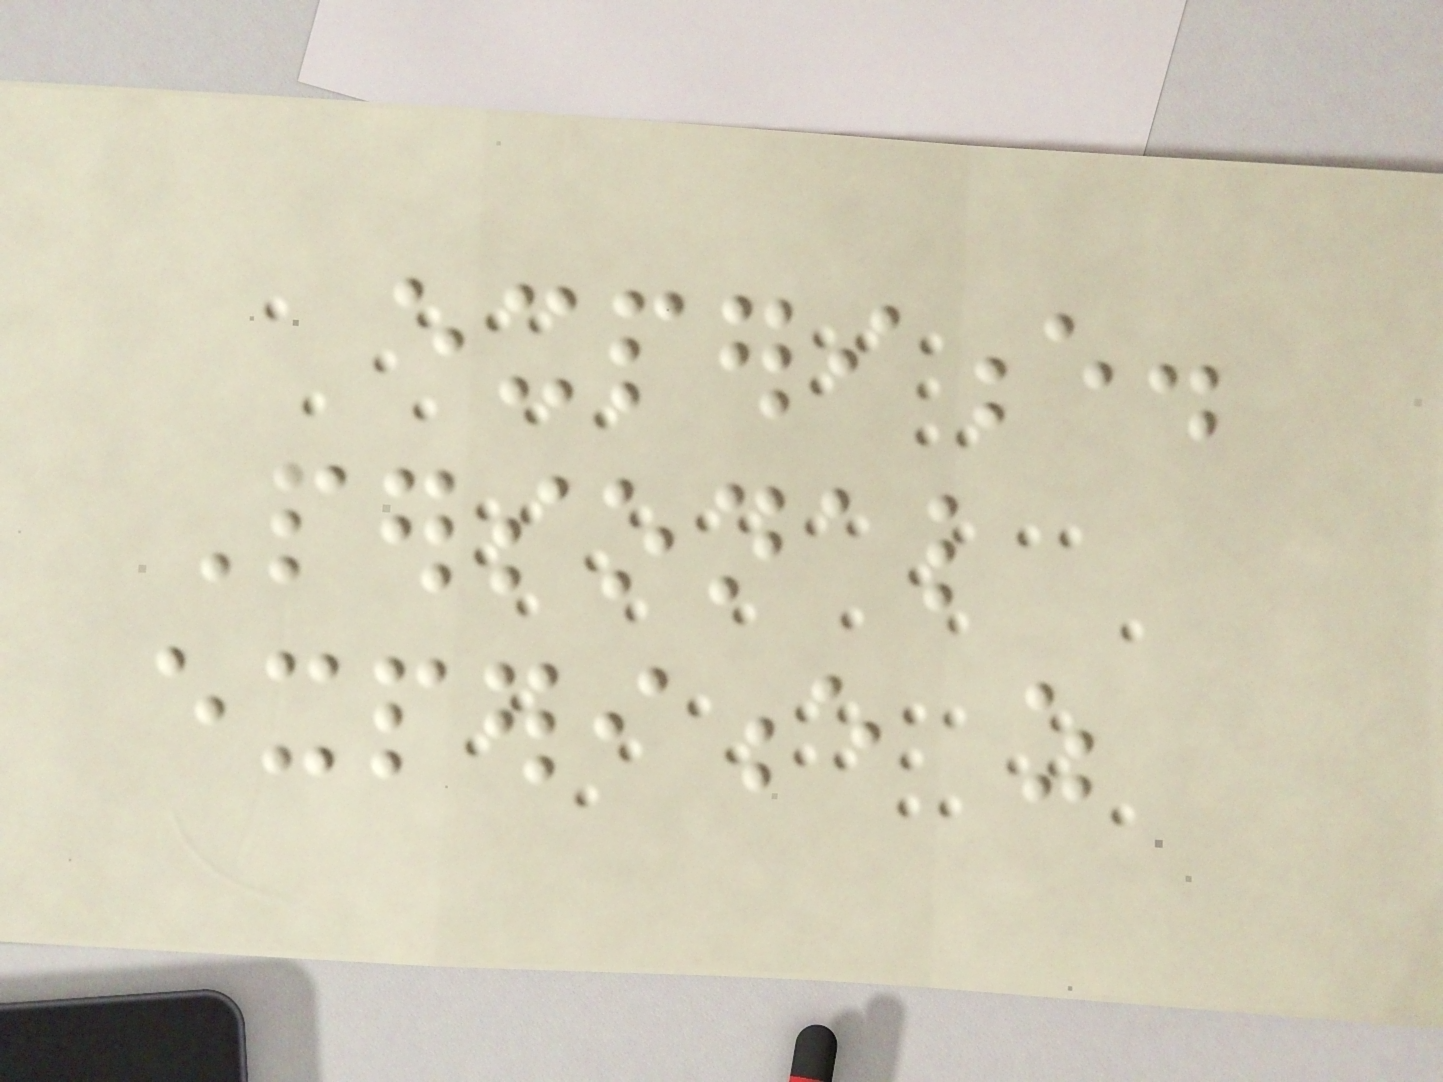experience.
Personal
experience as
